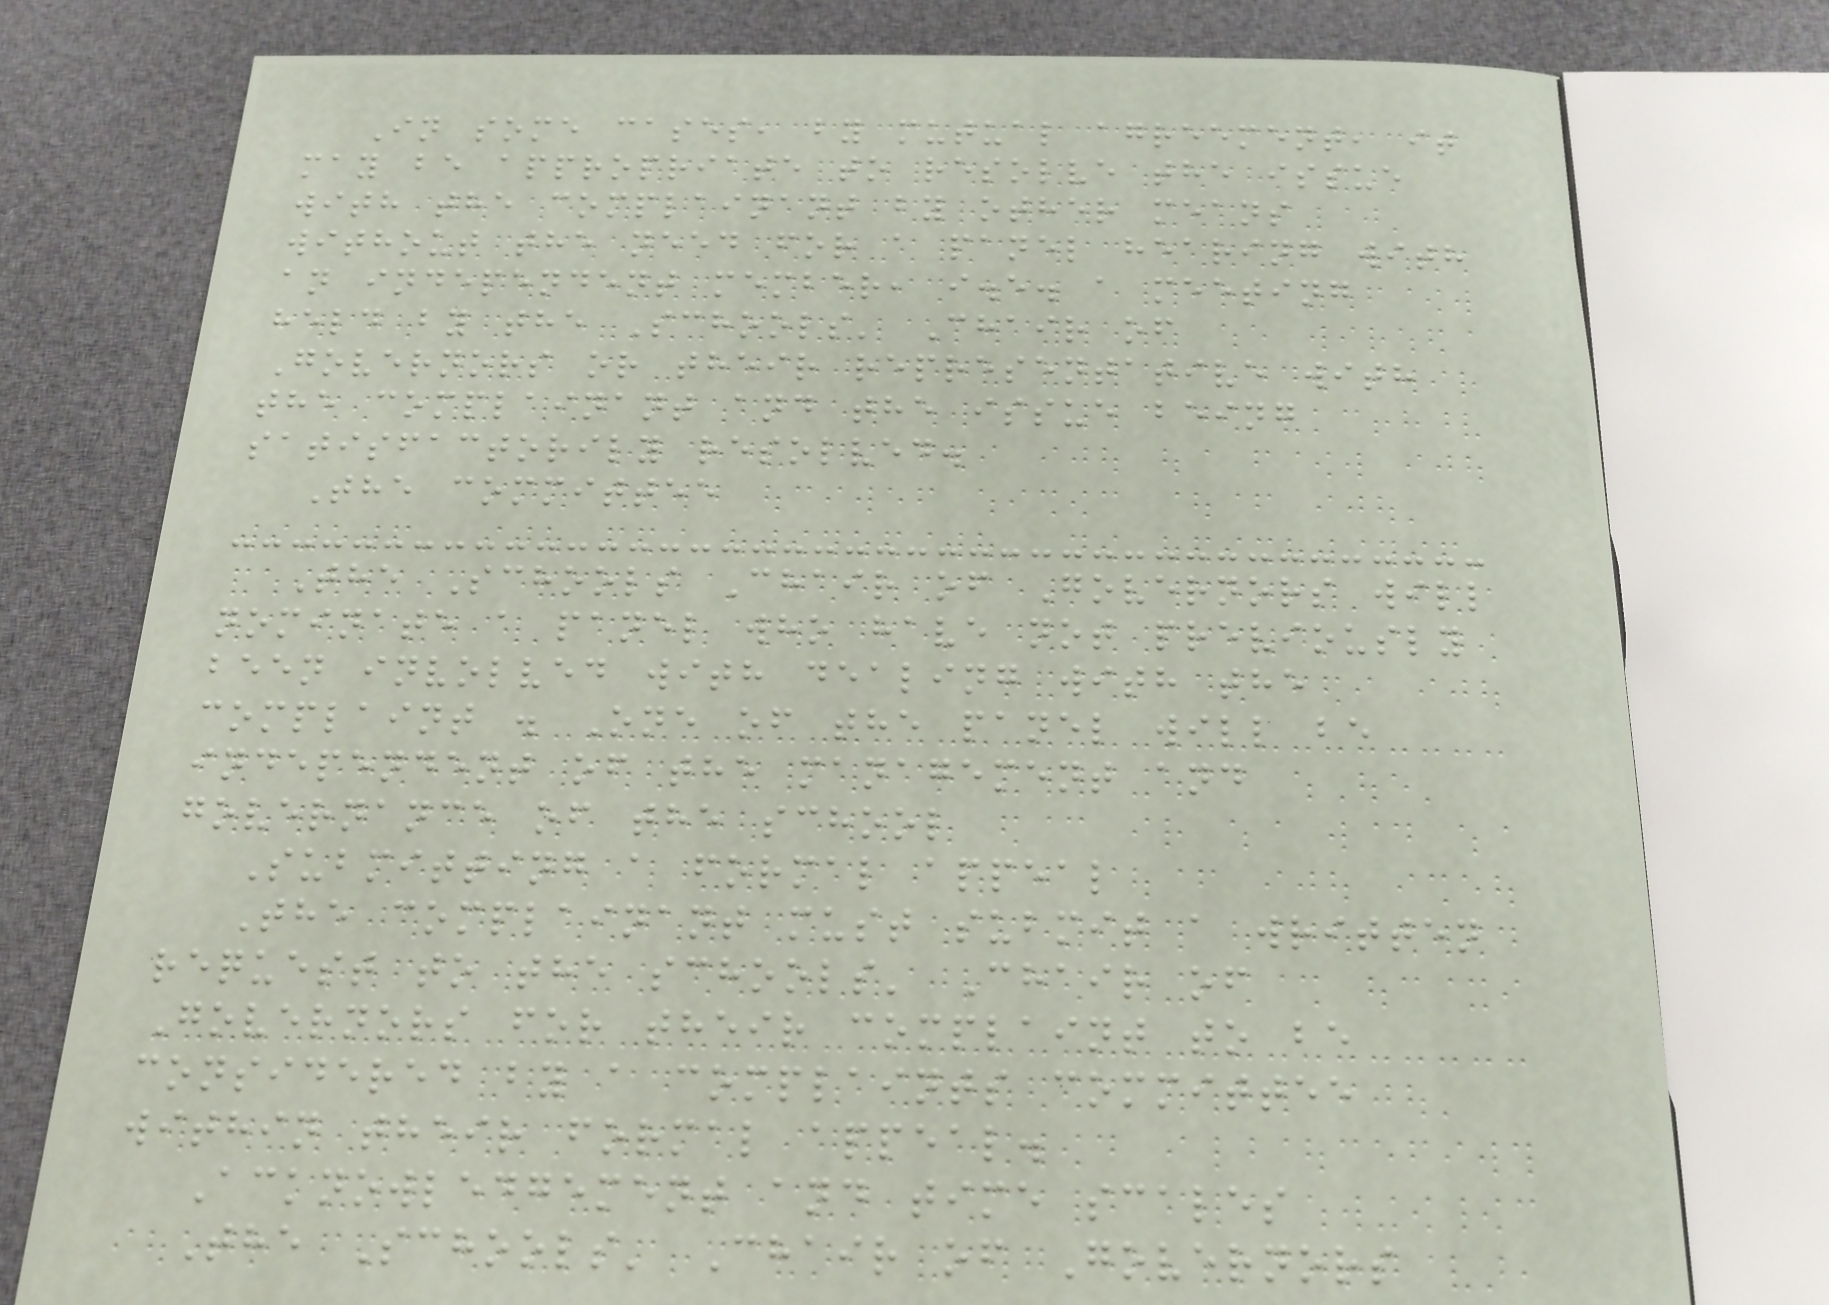In some cases, by mutual agreement, it
may be appropriate to resolve the issue
with the complainant by other means
without the need for a panel hearing with
an independent member, i.e. a meeting
held by the Schools' Chair of
Governors or their representative with
the complainant and the issue being
satisfactorily resolved.
The committee
The Schools Chair of Governors will
nominate a panel who have not previously
been involved with dealing with the
complaint . One of the panel will be
independent of the management and
governance of the school
Submitting a formal appeal
The complainant must submit a written
request to the schools' Chair of
Governors for their complaint to be
considered by a complaints committee
within their formal appeal.
Acknowledgement and time scales
The Schools' Chair of Governors
